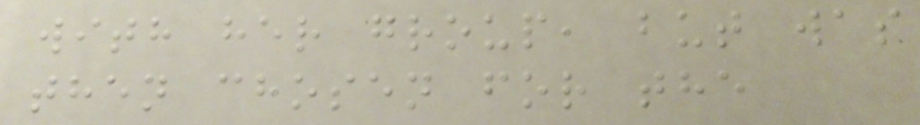with her group, but was
then chosen for the
